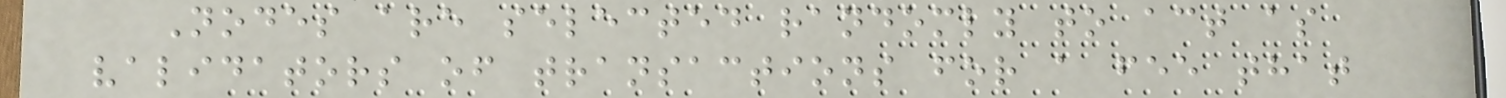Nodes are selected randomly to act as
validators of transactions for a fee that
